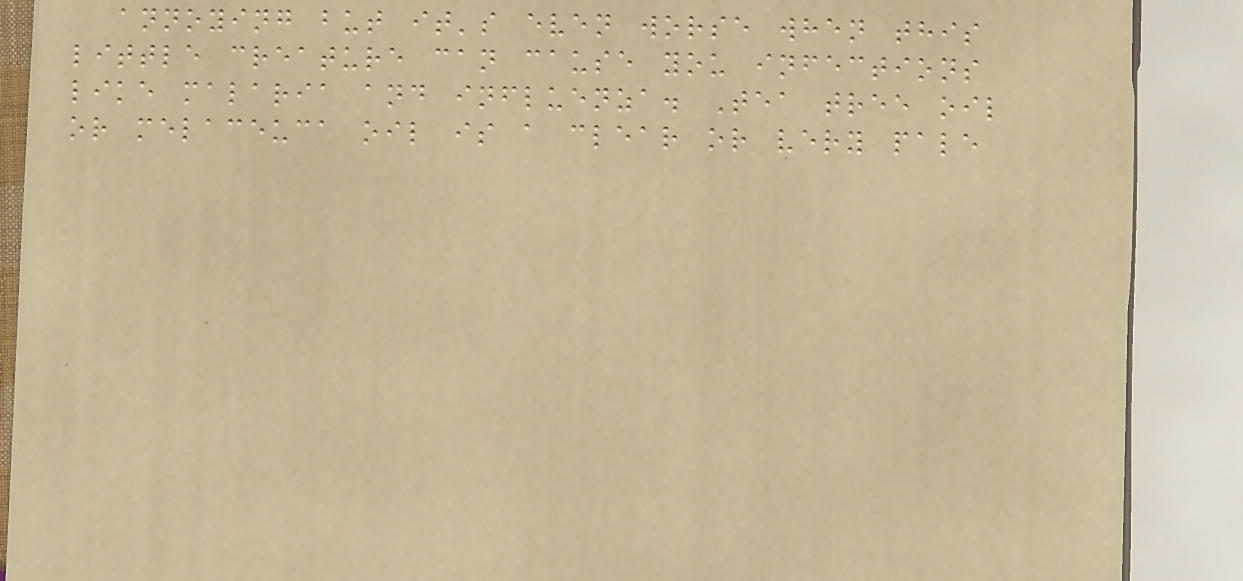annoying but it's even worse when this
little creature can cause you infections
like malaria and influenza. Tea tree oil
or melaceuca oil is a clear or very pale
